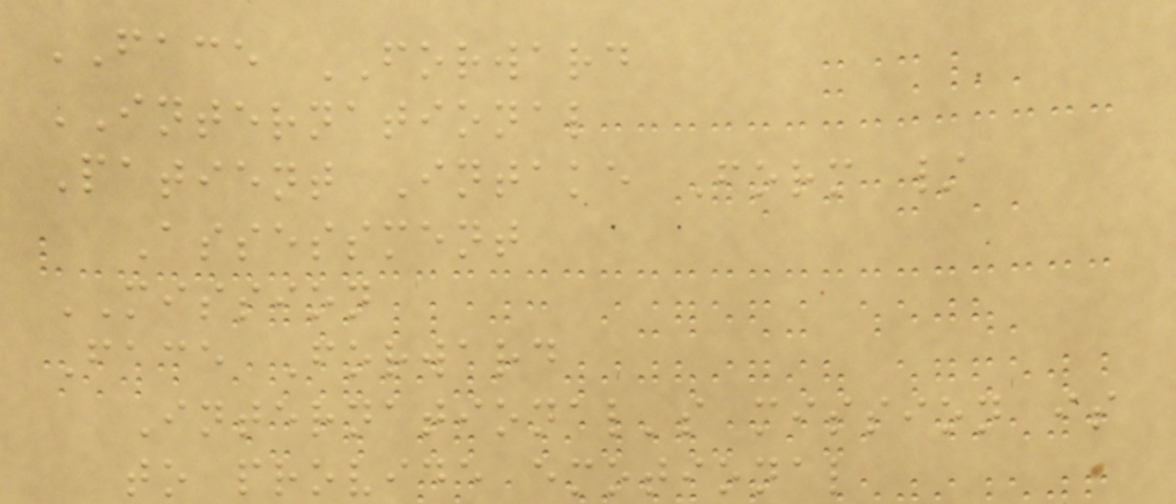FACE FORWARD
INTERNATIONAL
Patient Intake Form /
Assessment
MISSION
Face Forward
International's mission is
to provide emotional
